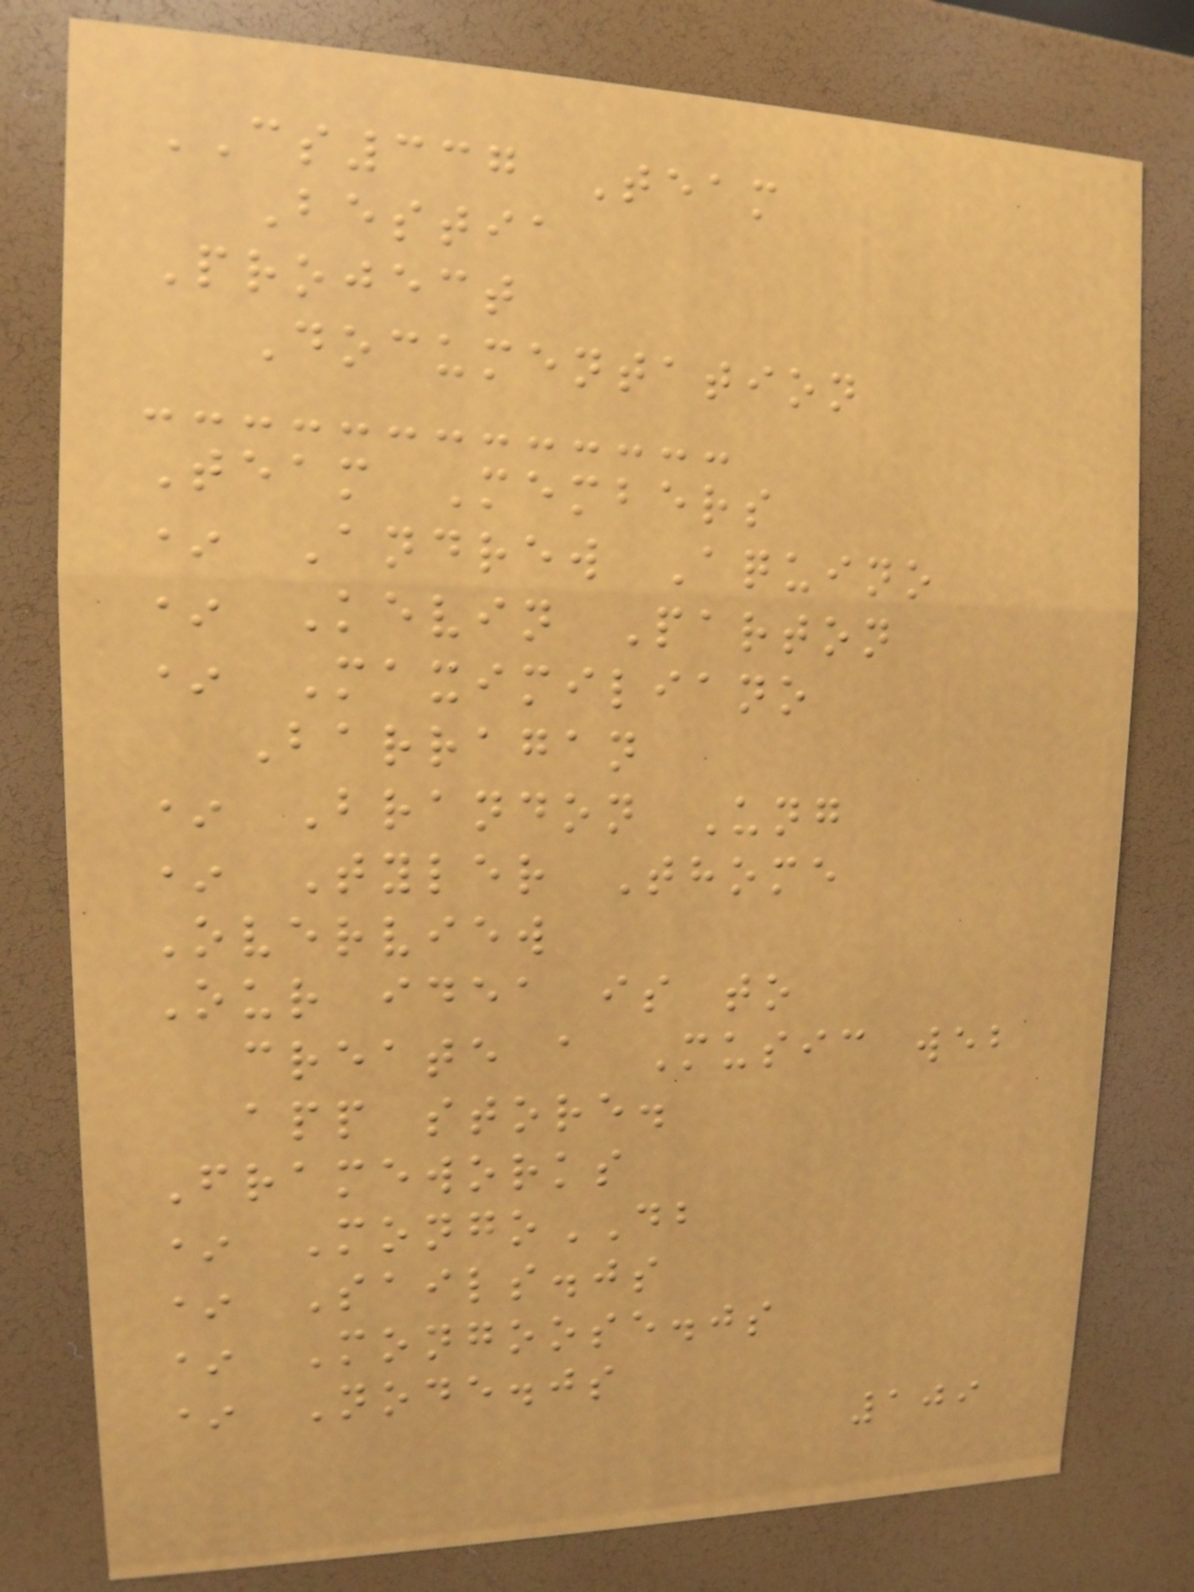CS337 Team
Bestia
Project
Documentation
Team Members
* Andrew Aquino
* Kevin Parton
* Maximiliano
Barragan
* Brandon Ung
* Tyler Thome
Overview
Our idea is to
create a Music web
app store.
Frameworks
* MongoDB
* Sails.js
* Mongoose.js
* Node.js
109
